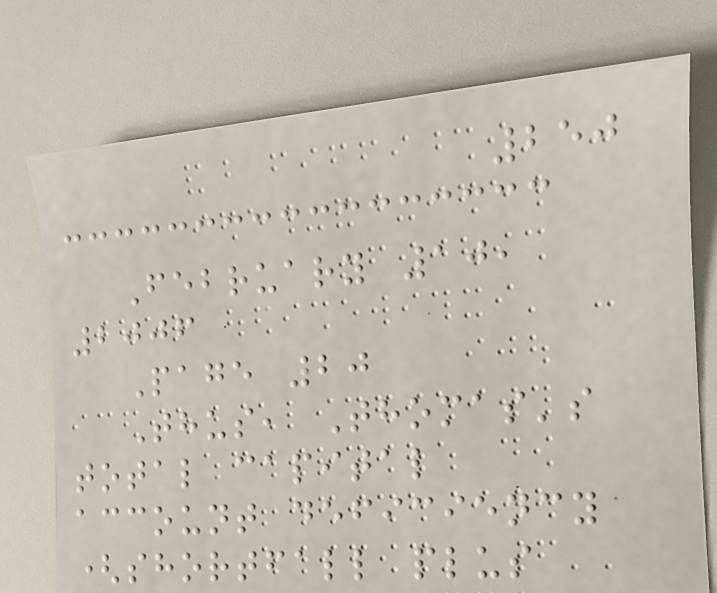250
February 10,
2006
Page 20
Thus, Thomas's
total capital
account deficiency
(shortfall plus
